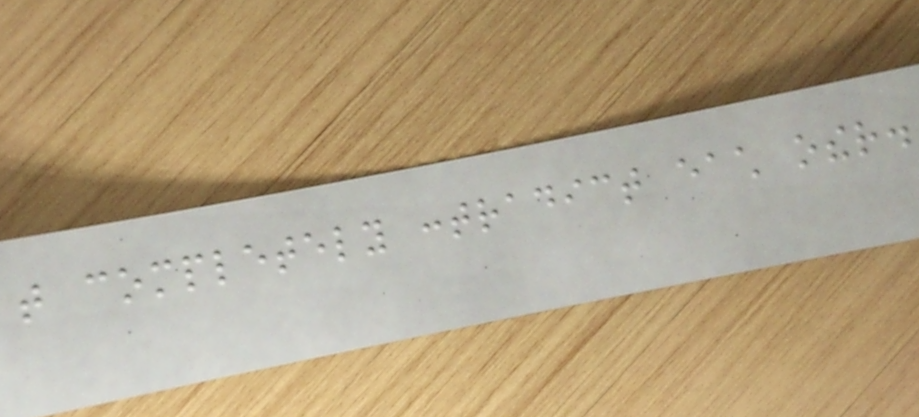that completely contradict each other.
